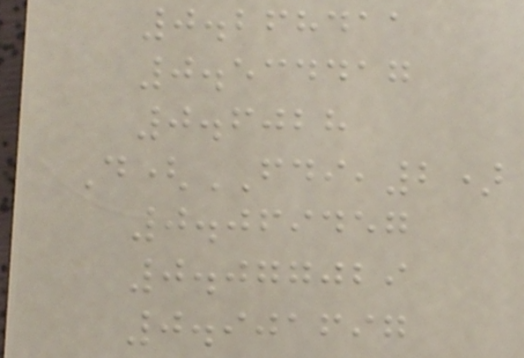0.268411
0.534417
0.6028
D(FDI,2)
0.069457
0.077029
0.901697
